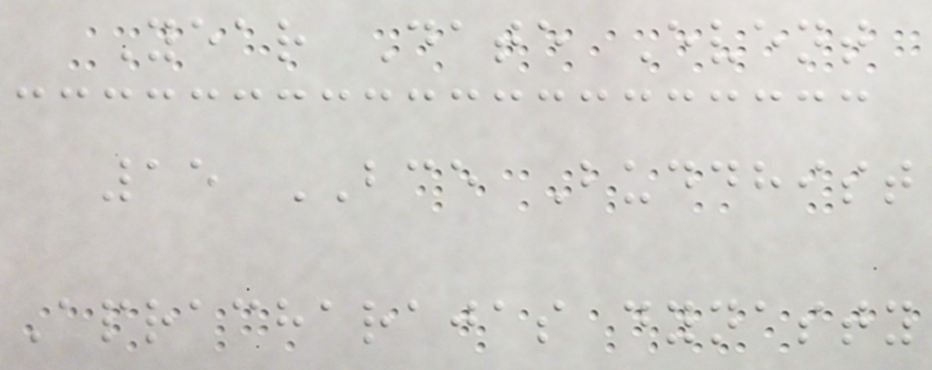Year Date Event
15 BCE Buddhist
Apracharajas dynasty
